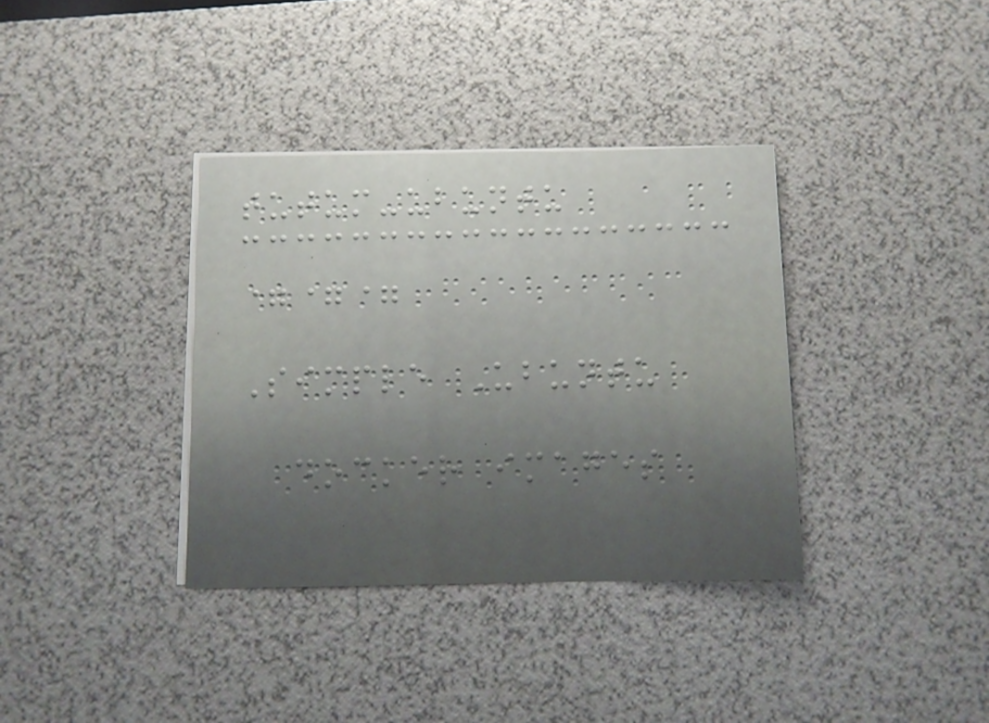tutum-ubuntu
===
Simple Ubuntu
docker images
